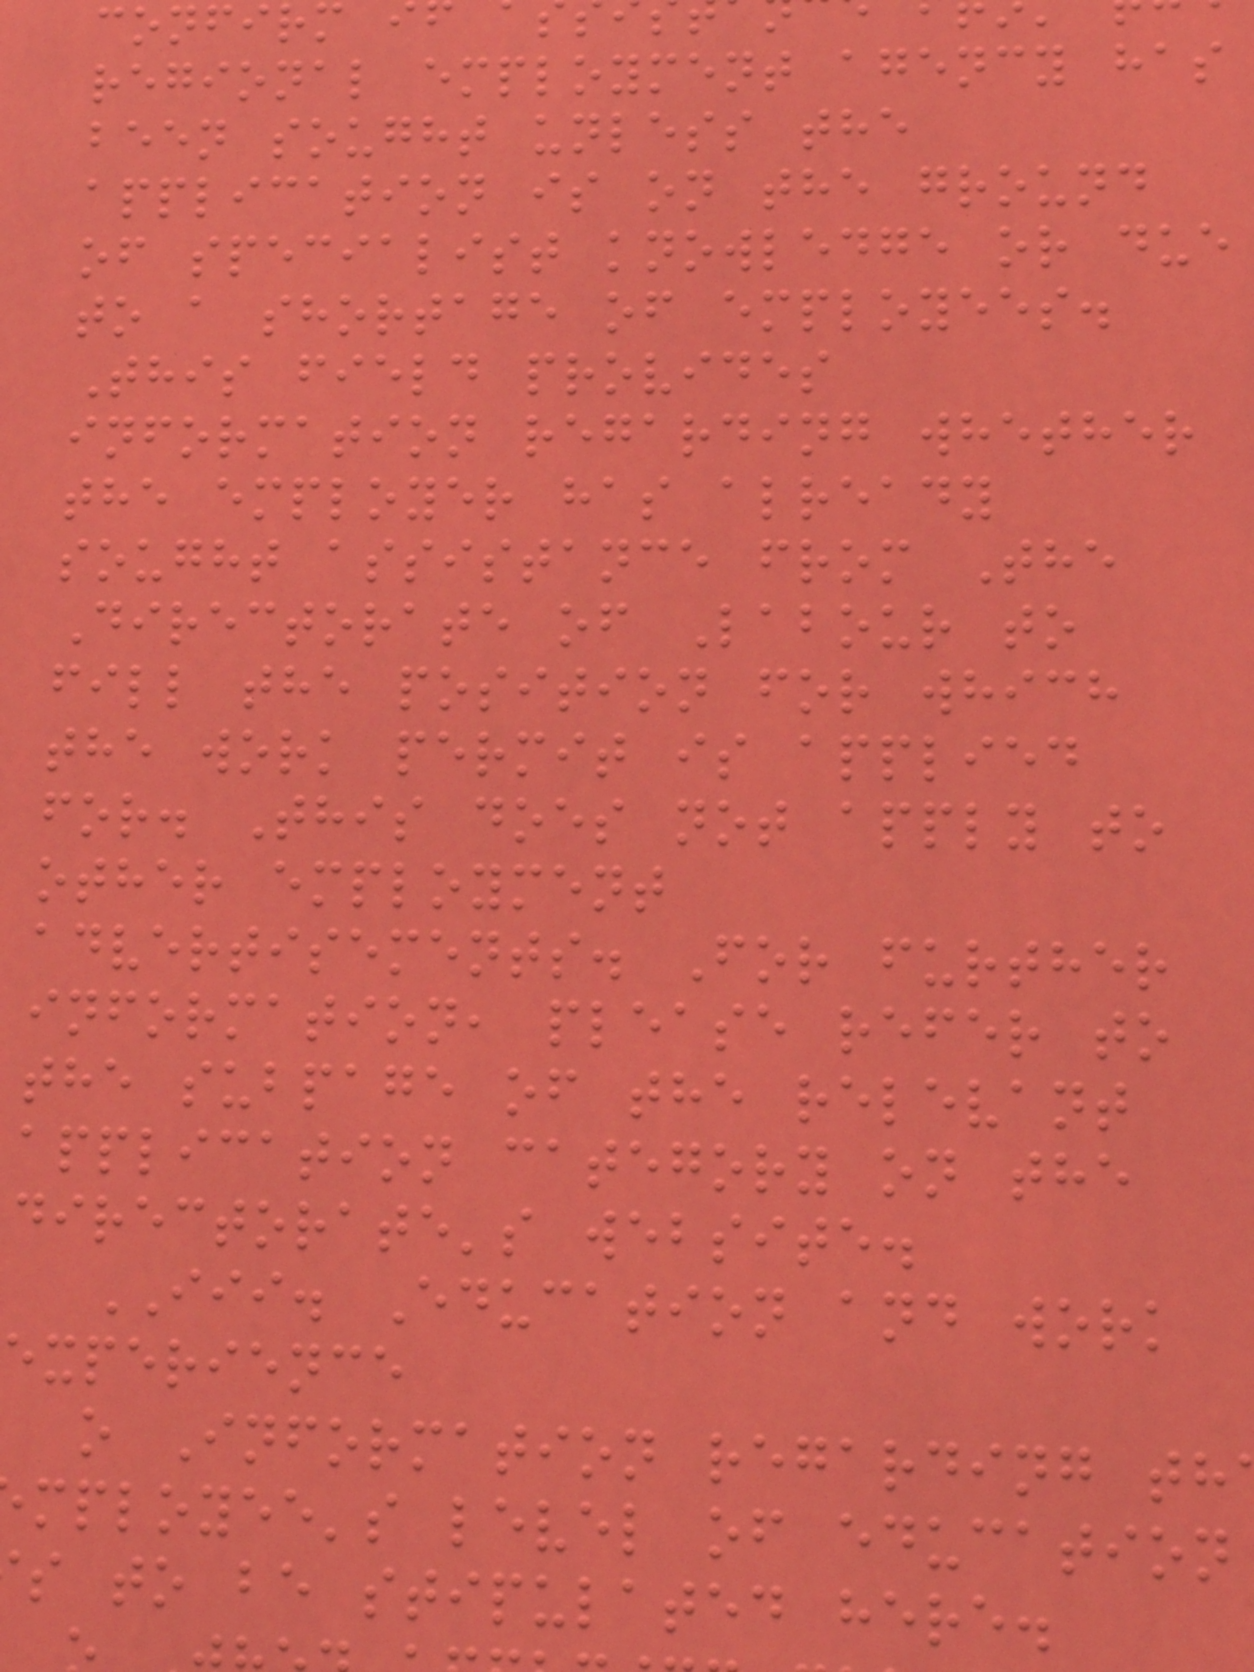regional employment agency has
been sought unless the
application is on the ground
of specialist knowledge or due
to a shortage of employees.
This field provides
information regarding whether
the employer has already
sought assistance from The
Directorate of Labour to
fill the position for which
the work permit is applied
for. This does not apply to
other employment
advertisements. For further
information, please refer to
the subpage of the relevant
application category on the
directorate's website.
III. Education and work
experience
o Information regarding th
mployee's level of education
s to be stipulated here.
